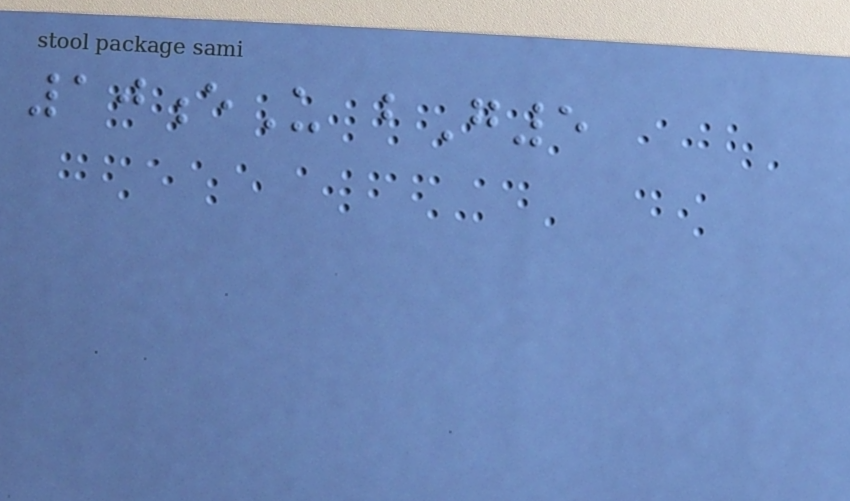10eU bG5
